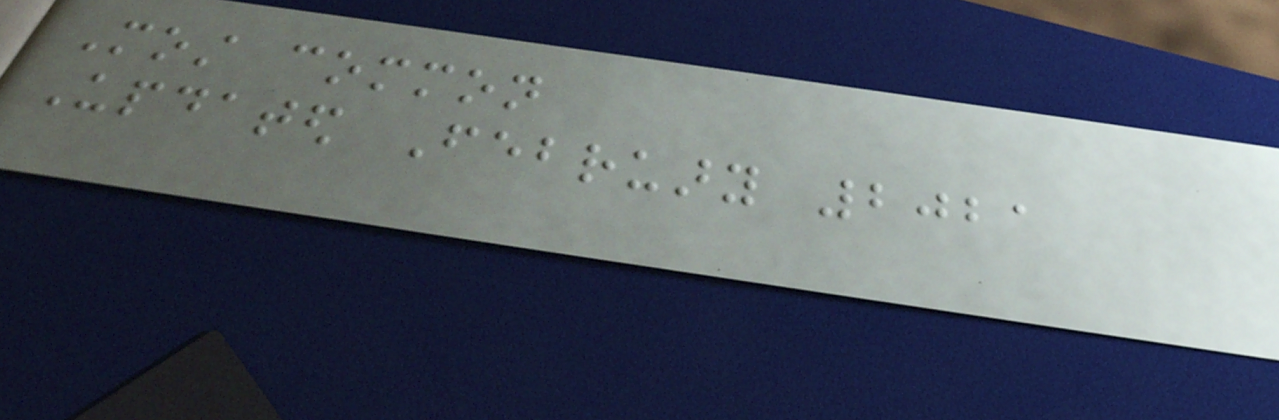Most common
Updated February 2021
